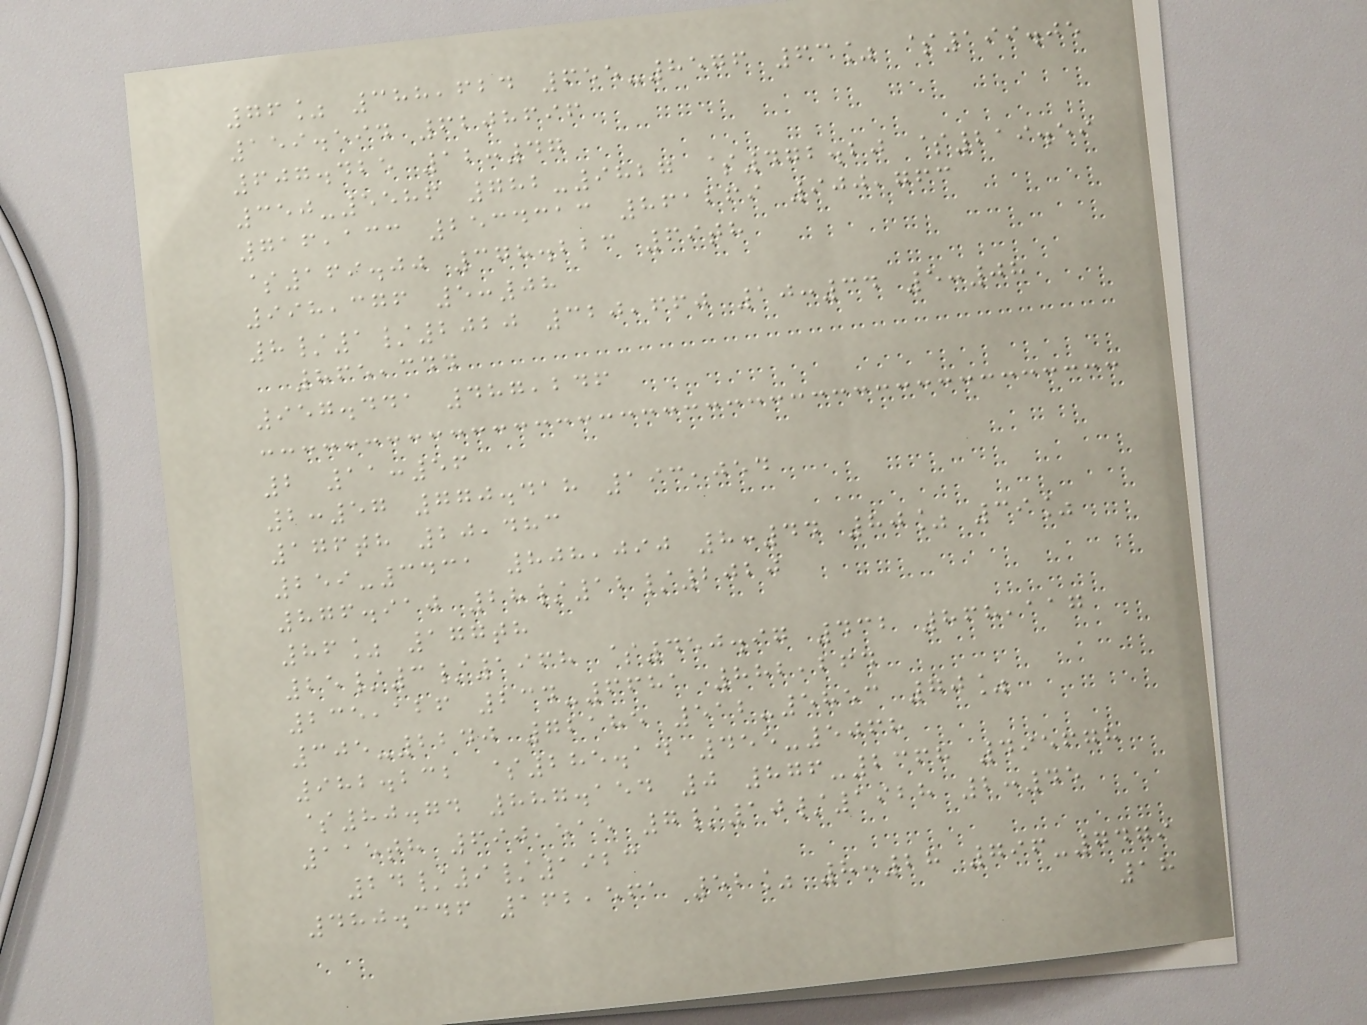76% 388,624 655-8576 63% $199.05
159.594 6208696
607.425 12:47
350-5586 782-9827 $472.20 $219.59
716,133 2534313 861269 900,763
$169.00 378.223 69th
998,376 5:08
8/1/2020 320,660 10:34 5:08
865,344
957.441 487,246
2 11:56
2:57 770.418 193,054
176th 20,483
259-3431 808,090 8:44 80% 39%
876.910 28/12/2020
86% 177th
25/3/1968 $450.97 432 868,117
235,126 234-6681 882,264
305-2240 72185 512-5853 70%
982.232 $285.14 455-5068
$80.74 887.154 0 876-2368 495678
115th 690,515 7/10/1928 2:45
24/9/1923
480.346 162,561 52% 8:28 796-7479
18
